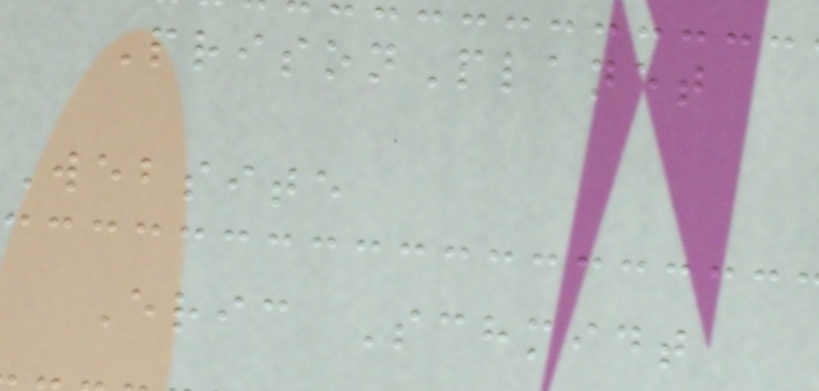PrisonPlanet
Website
Eric Schmidt
